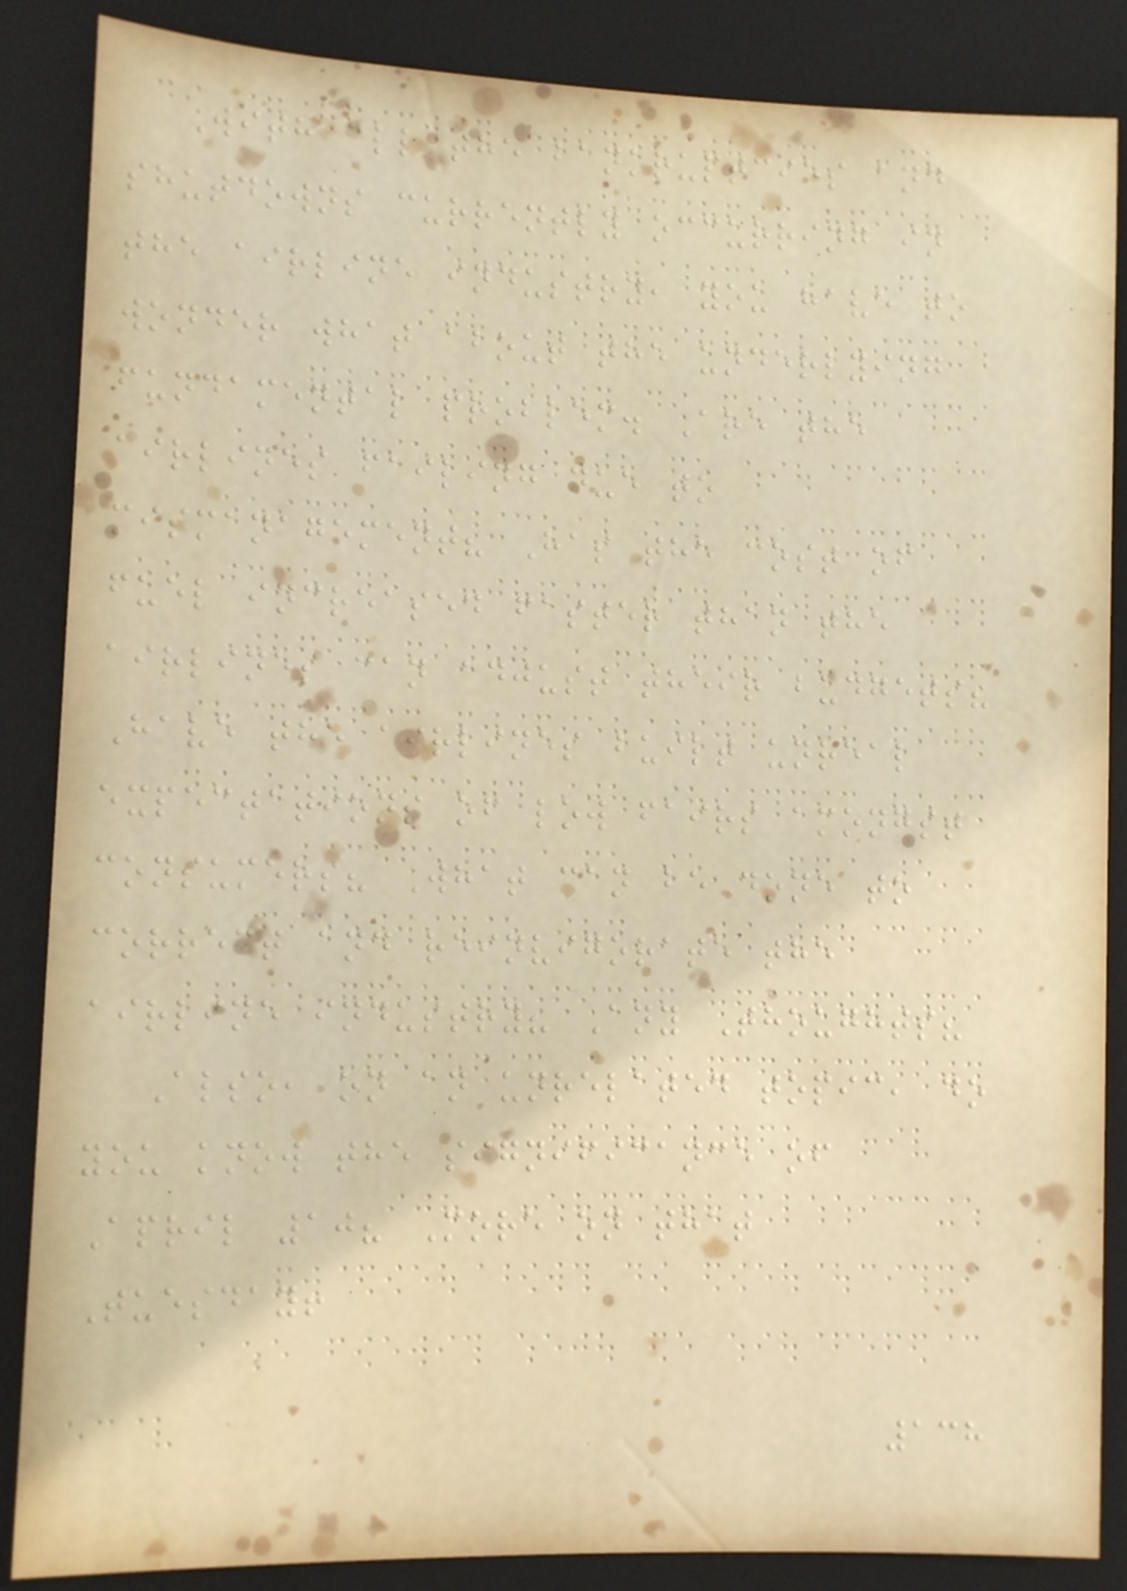With all the bankruptcies and
shutdowns currently occurring in
the airline industry, you have to
wonder what about the underlying
fundamental problem. Are the
airlines failing due to
mismanagement? Has the cost of
fuel increased faster than the
airlines can adjust their budgets?
Have the airlines built unreal
expectations of low fairs amongst
consumers? What can be done to
correct and reinvigorate the
airline industry? Any Thoughts?
Also, on an unrelated topic, do
you know the significance of
April 10? More on that
Tuesday!
138
